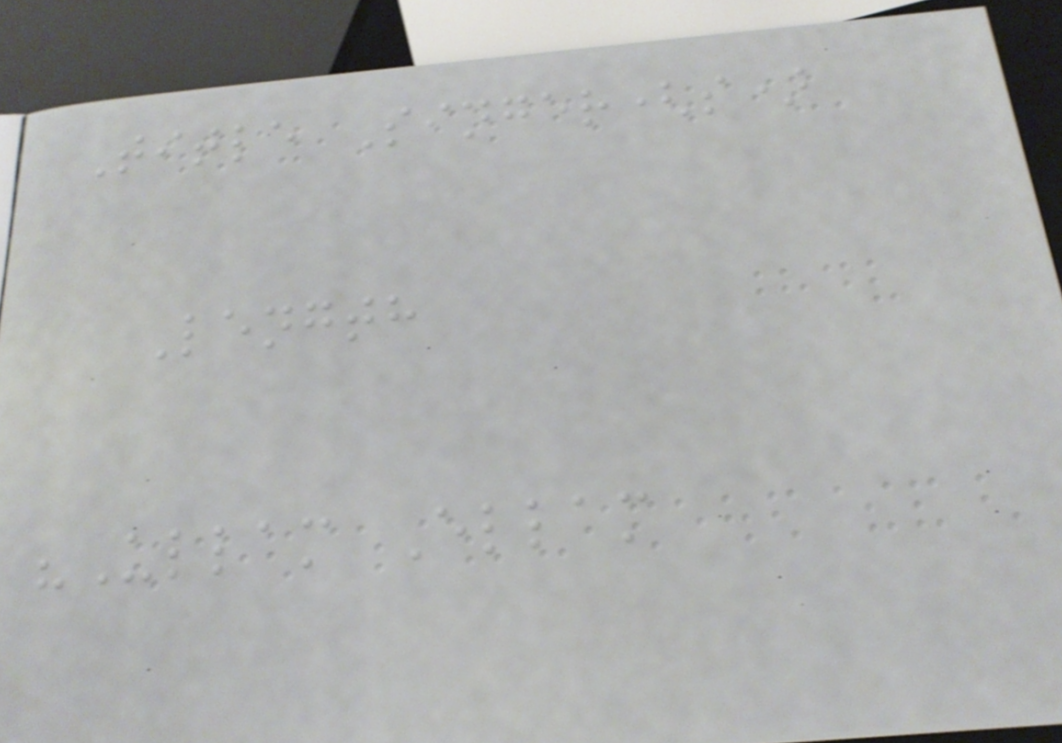Title Singer(s)
Length
"Ullam Ellam
